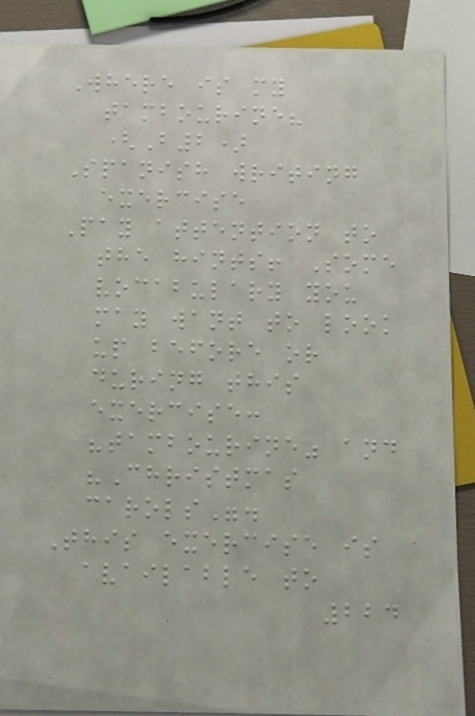Where is my
tambourine?
(B2)
Spanish writing
exercise
Pay attention to
the hints! Some
vocabulary you
may want to look
up before or
during this
exercise:
"tambourine" and
"Christmas
carols".
This exercise is
available to
224
